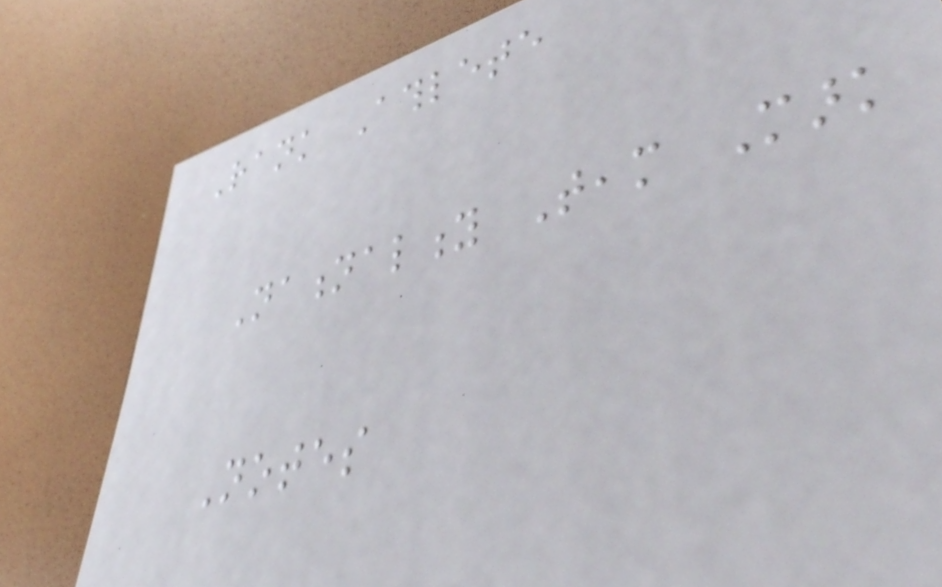Rank Athlete
Nationality Team Mark
Notes
